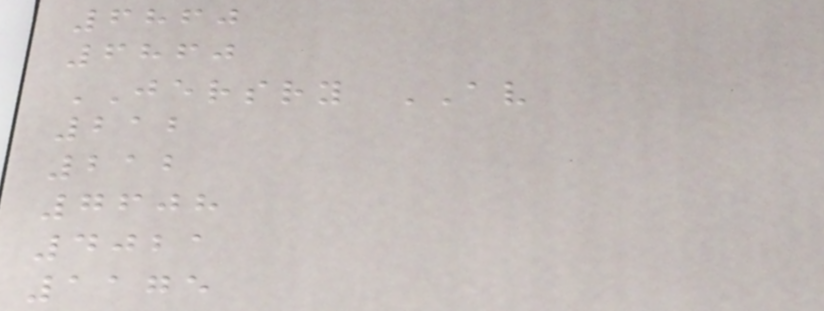6860
6860
JERSRY AV
212
212
7608
4021
1175
